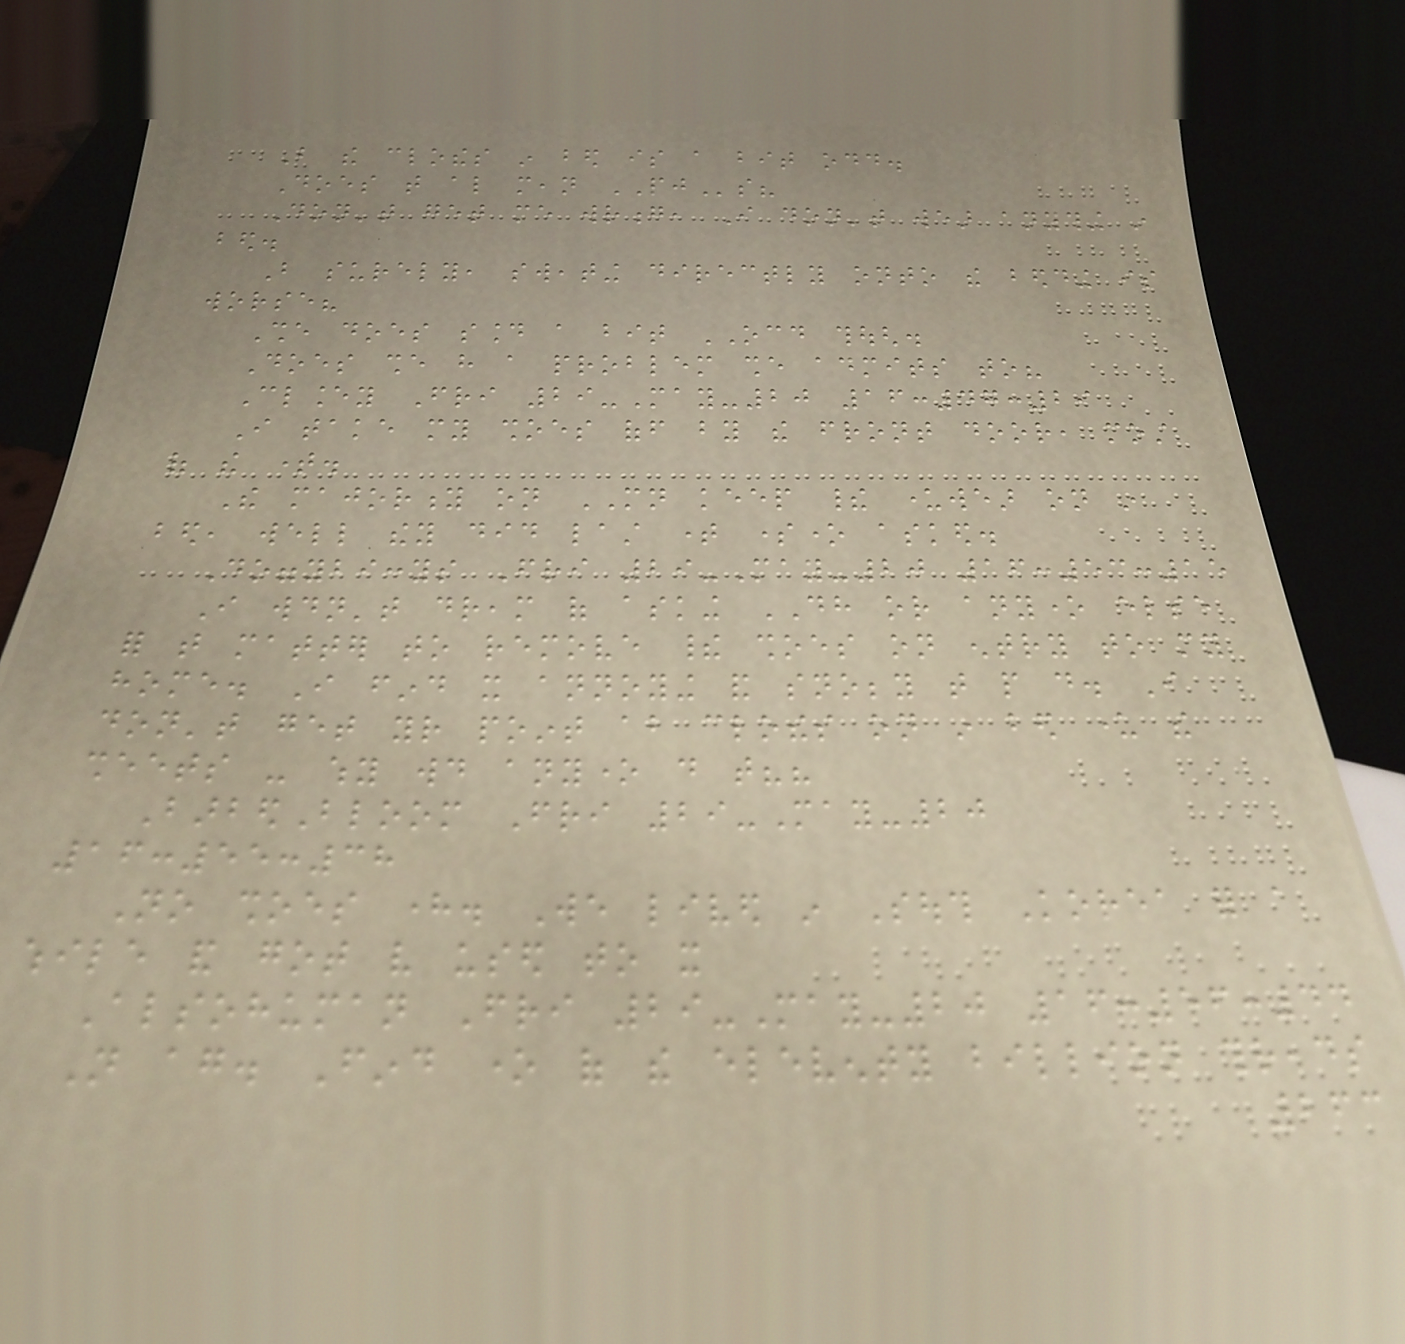But the clothes in bed is a bit odd.
Does that also mean PJs?
Don't get me wrong, I don't wear anything in
bed.
But surely, sweating directly onto the bedding is
worse?
She does sound a bit OCD though.
Does she have a problem she admits to?
Clancey Fri 29-May-20 16:47:29
I take my shoes off by the front door, most
of the time.
The majority on MN keep their underwear on in
bed, well they did last time someone asked.
Doggybiccys Fri 29-May-20 16:53:15
I wouldn't dream of asking DH or anyone else
for that matter to remove their shoes on entry to my
home. I find it annoying and snobby that people do. I
don't get your point about clothes on in bed under the
sheets - why would anyone do that??
BarbedBloom Fri 29-May-20
16:55:38
No shoes here. We lived in South Korea for a
while and got very used to it
Alsohuman Fri 29-May-20 16:56:44
Not again. Find one of the eleventy billion threads
263
